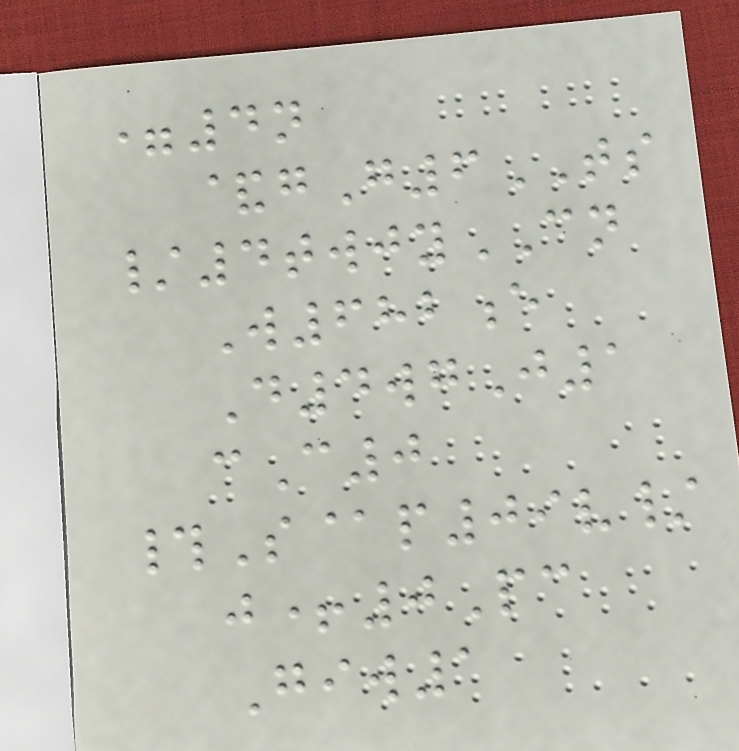=4n
&gG6TS
/4twjyCN
W682e
D4wgJ1
cC0
#S@p09v/
j+0Pc
Giw1
